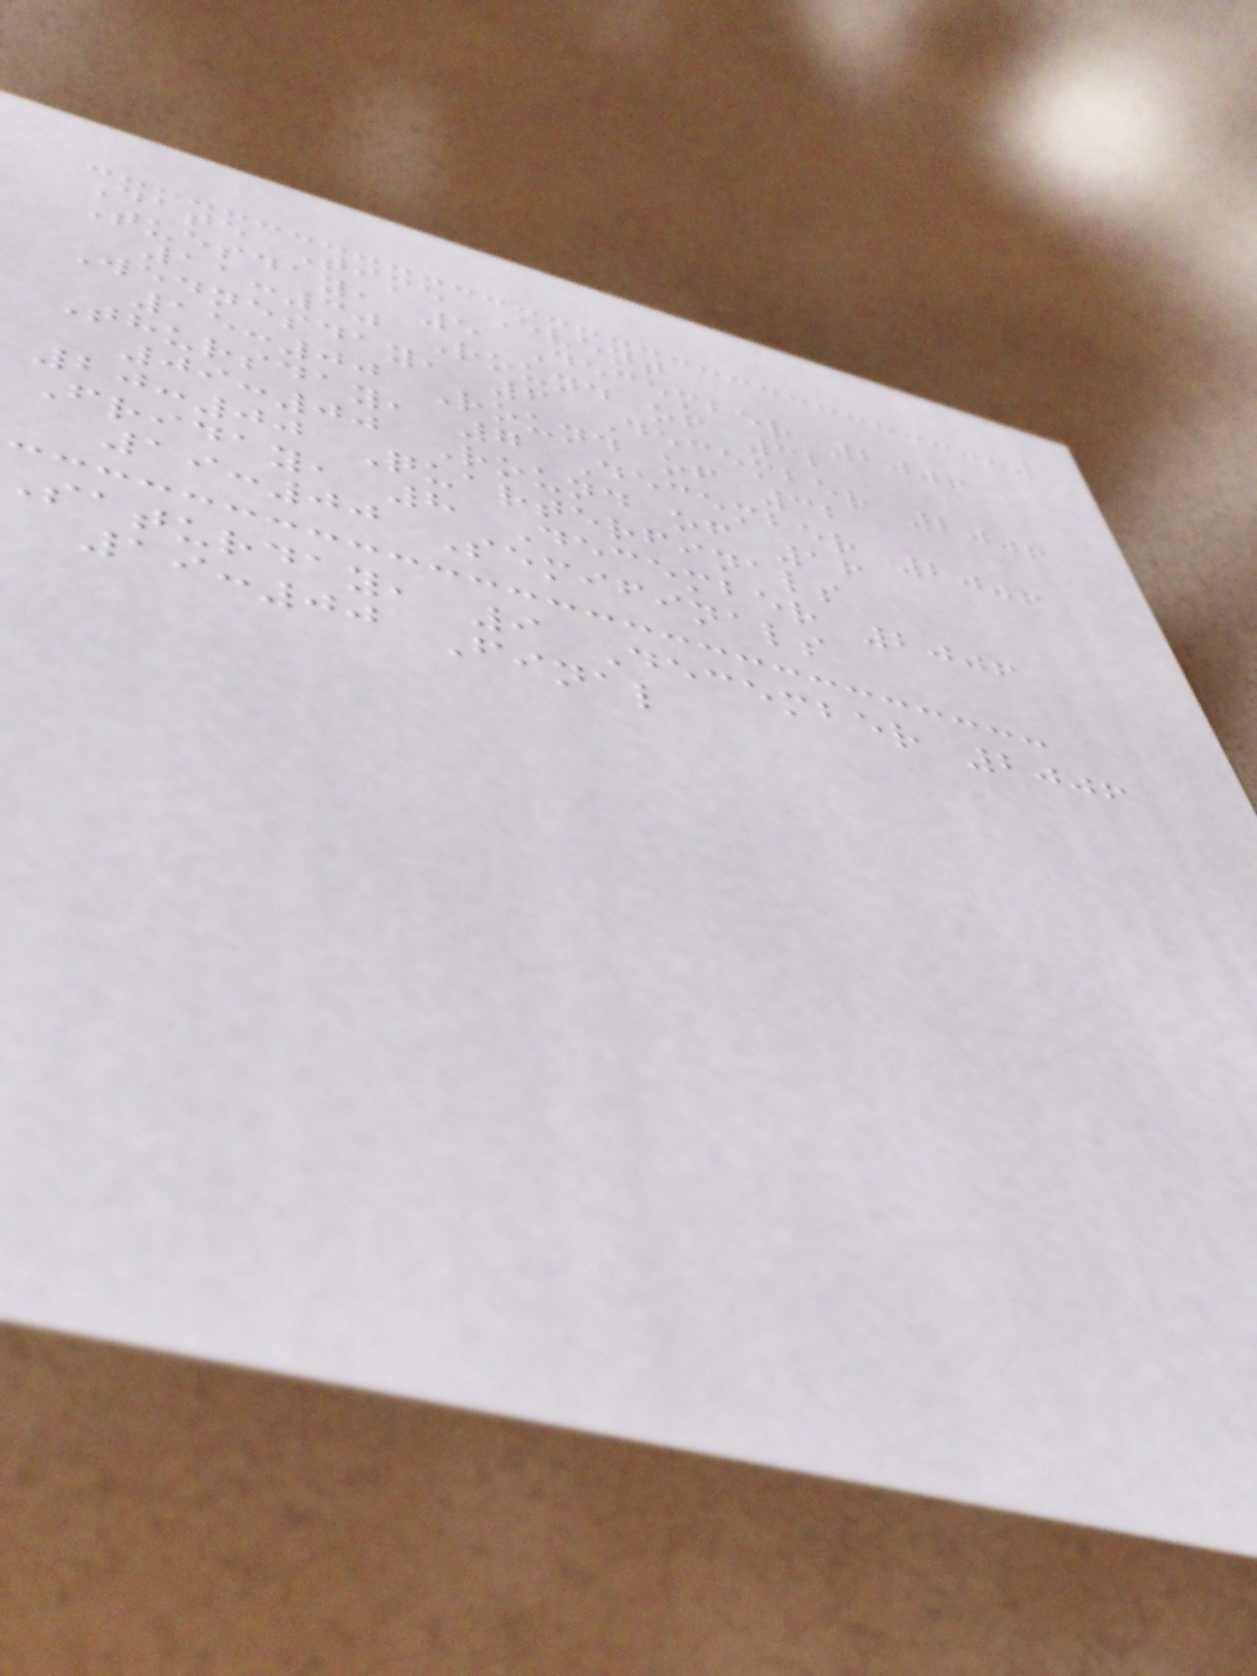Date Time Event
Tuesday, 5 December 2006
11:30 Round of 32
Wednesday, 6 December 2006
15:00 Round of 32
Thursday, 7 December 2006
09:00 Round of 16
20:00 Quarterfinals
Friday, 8 December 2006
19:00 Semifinals
saturday, 9 December 2006
19:00 Final
